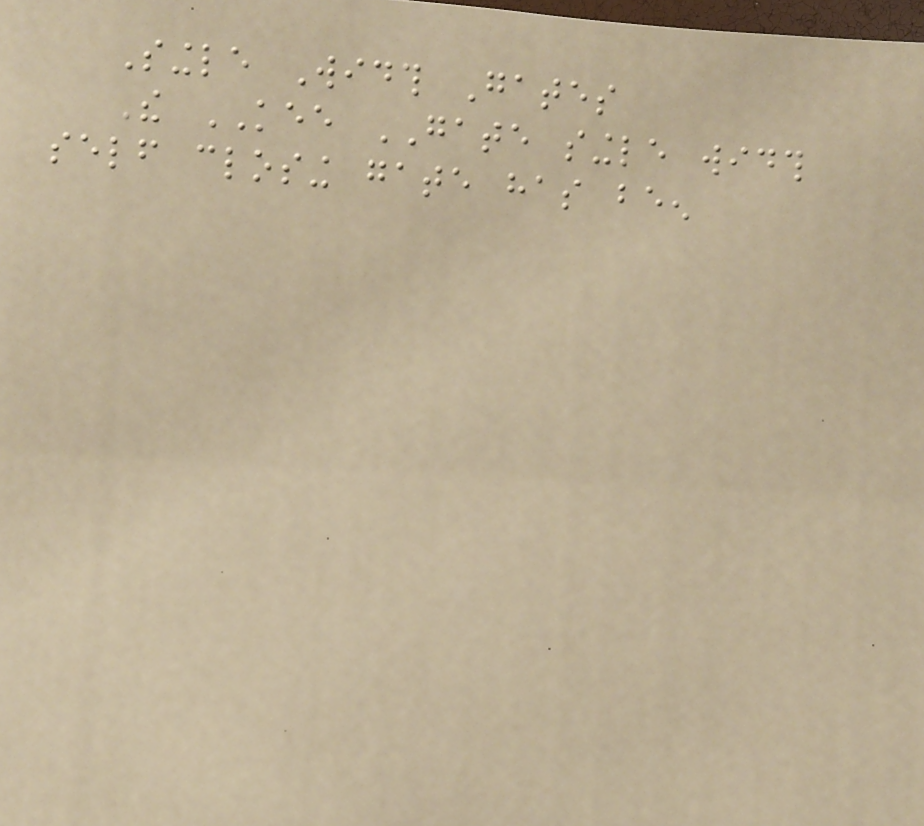Single Width Gates
The KEE GATE single width
self closing gate has been
